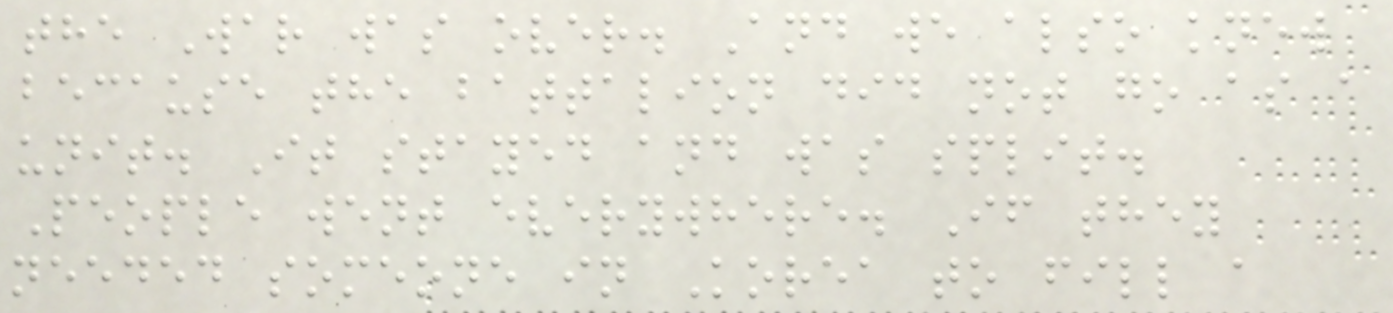the War was over. And we also knew
because the battalion did not go as a
unit. It stayed and was split.
People went everywhere. If they
needed someone in Korea to fill a
